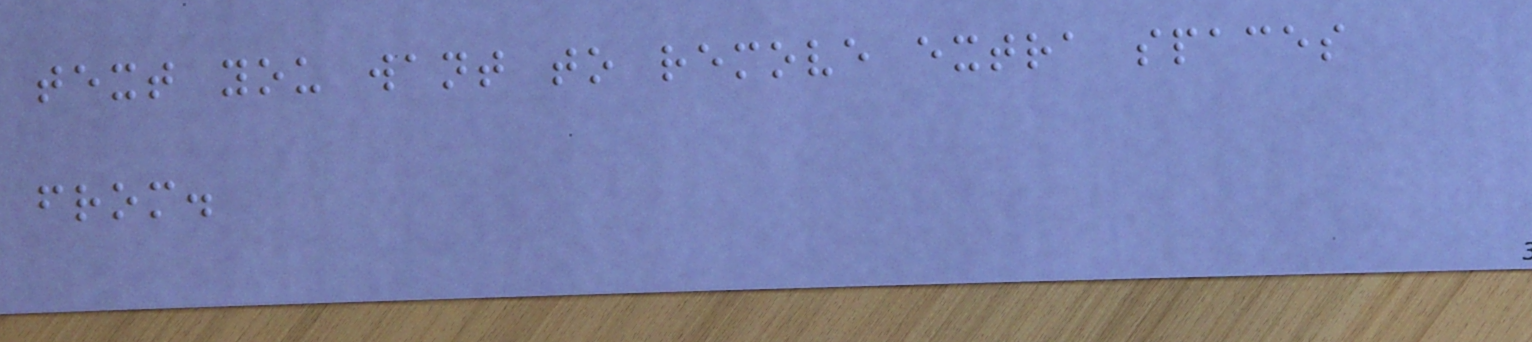text you want to remove extra spaces
from.
